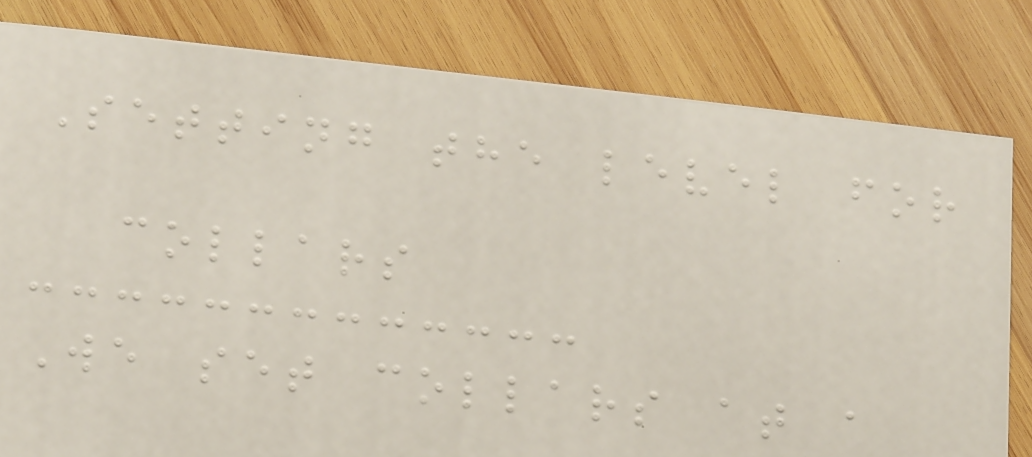Setting the level for
collars
We set collars at a
